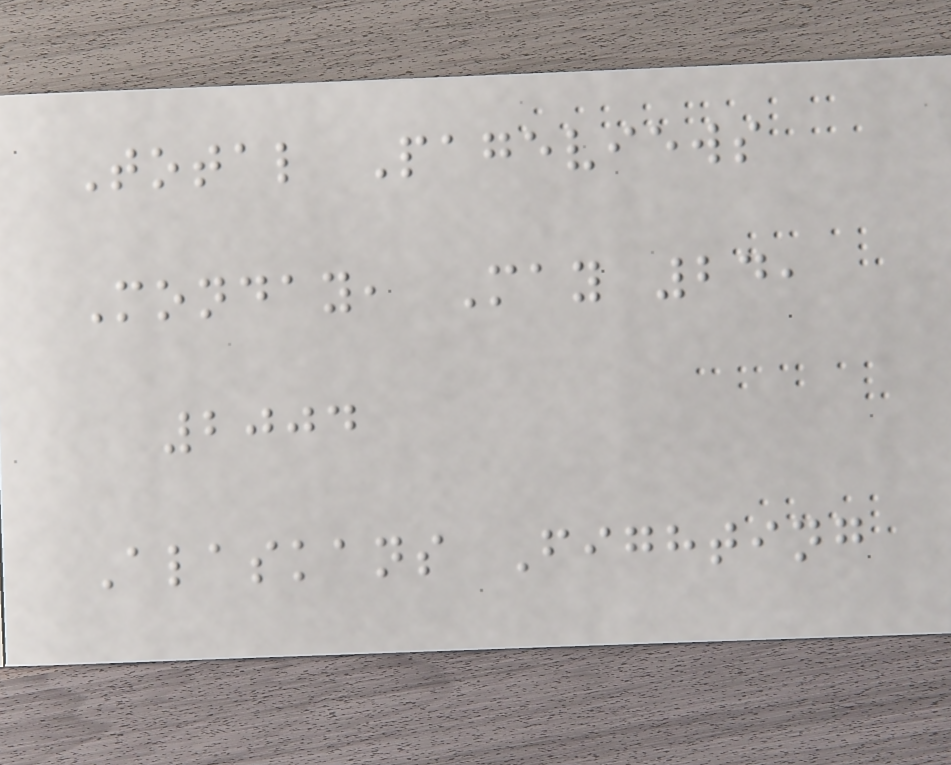Total Pageviews
Monday, May 24,
2004
Alaskans Fighting
